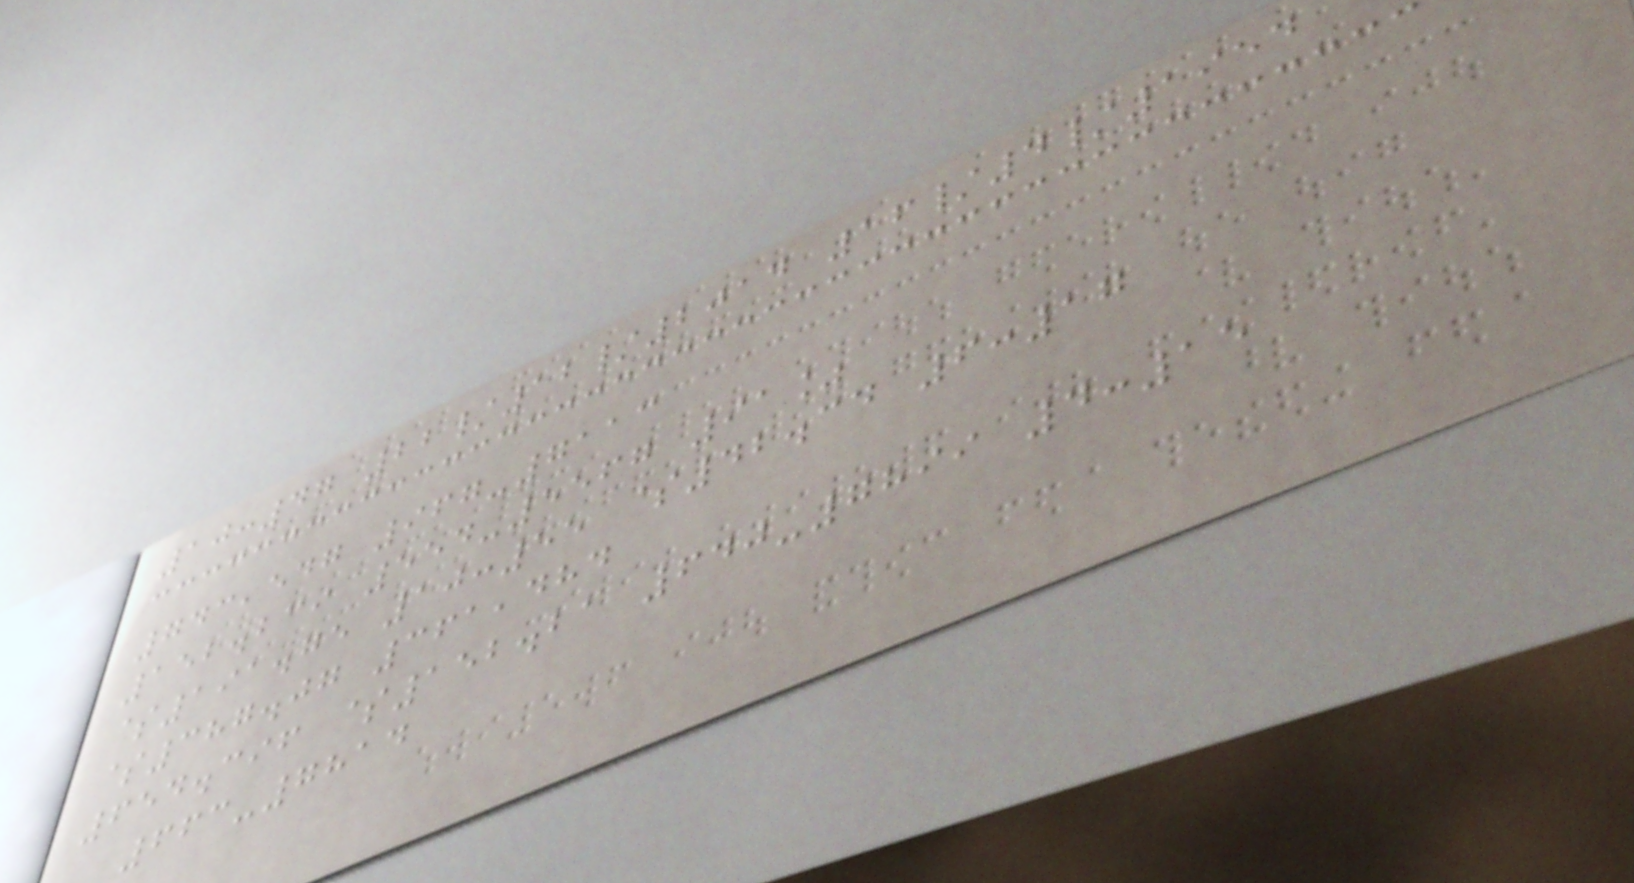10:47 22/12/2014 16/4/1954
743,547 967-7113
152.239 554-5567 91%
$191.75 10:55 $42.34 6:17
$387.07 361,484
654.396 $152.21 640-7899 4:15
663-7814
